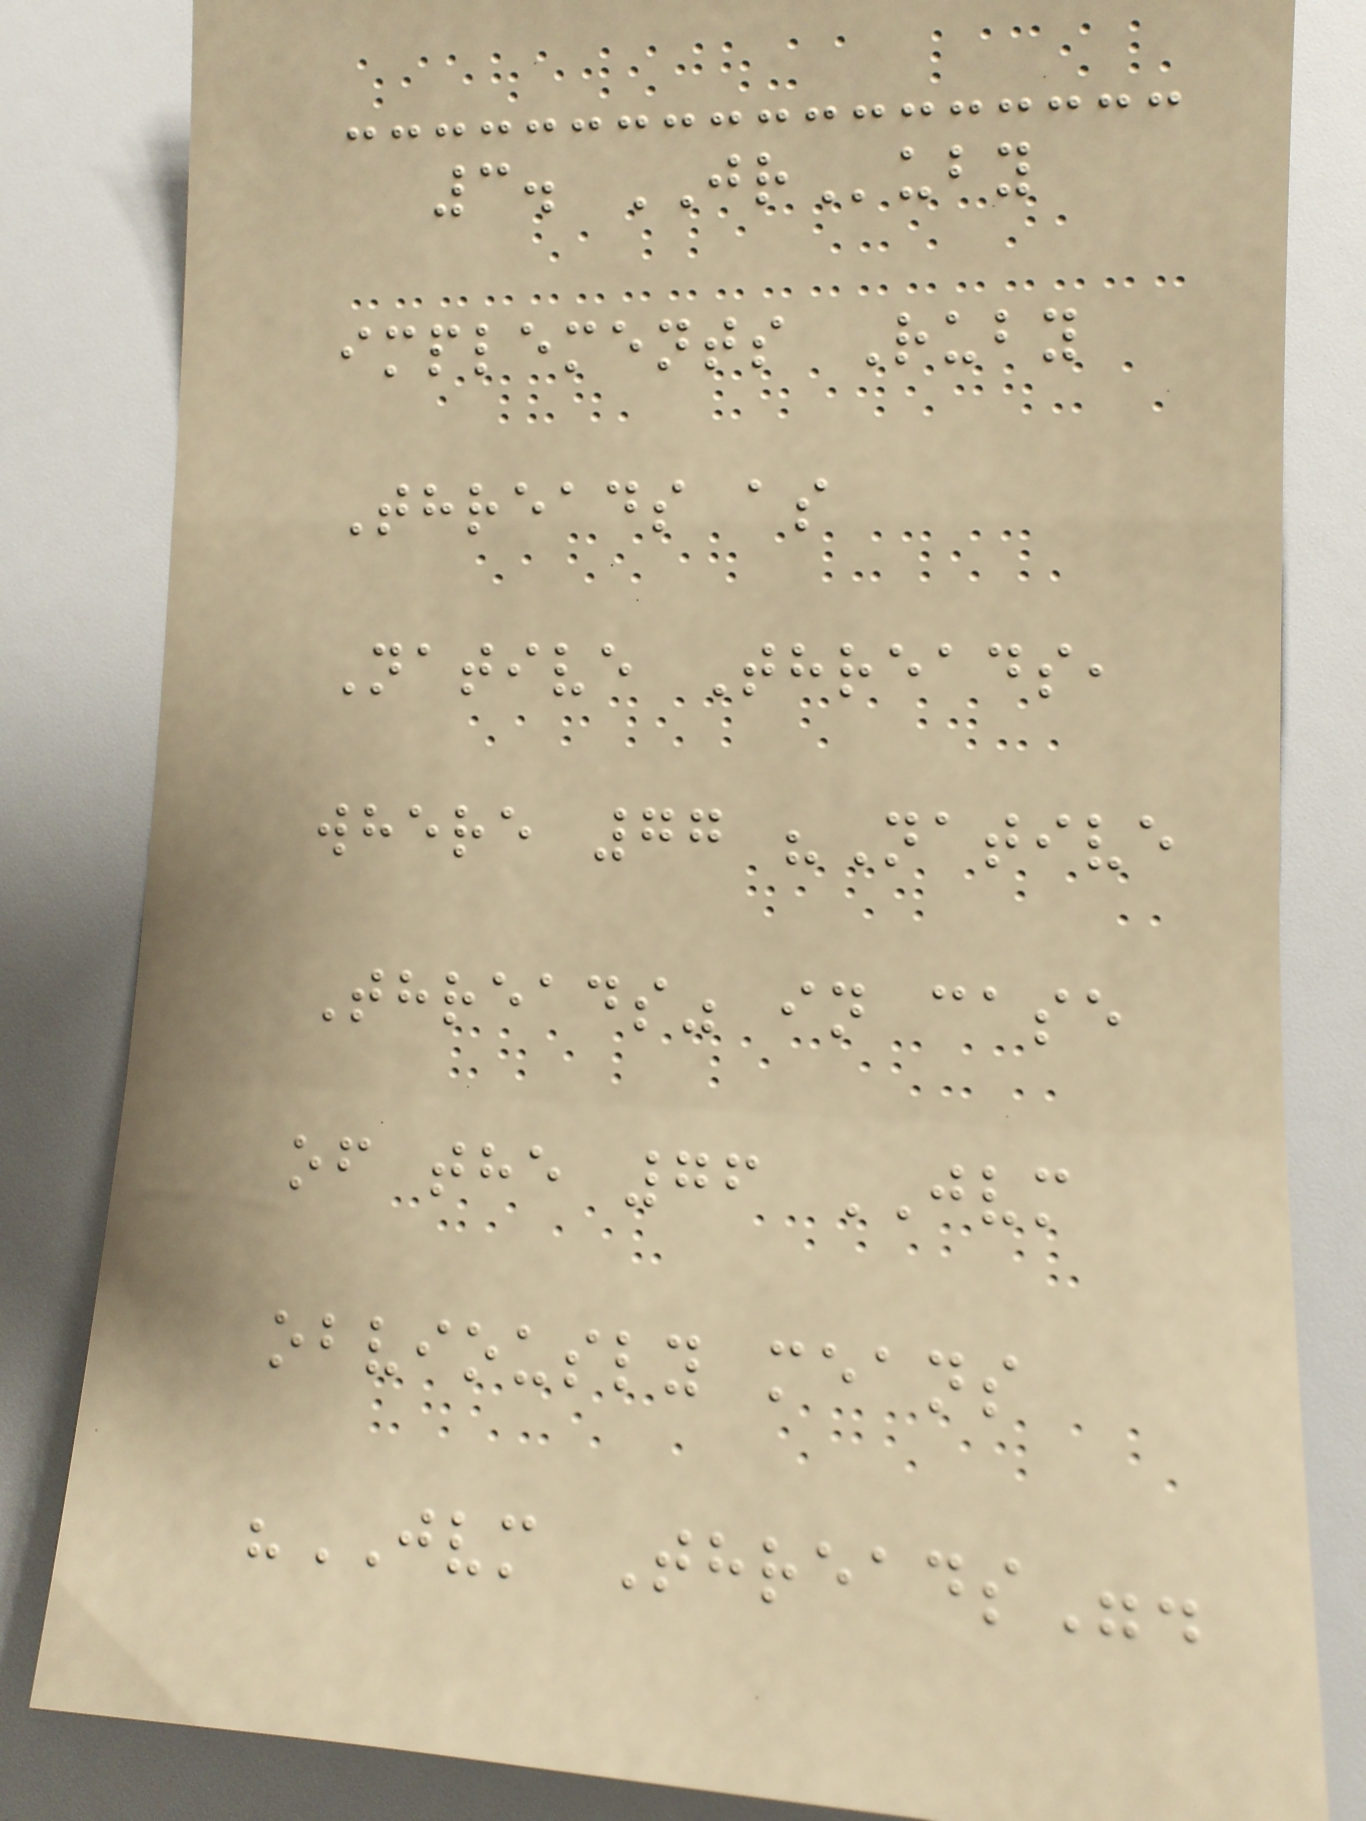3. JRuby
implements Ruby
Threads as
Native Threads,
where 77 "Native
Threads" in case
of the 76 JVM
obviously means
"JVM Threads".
